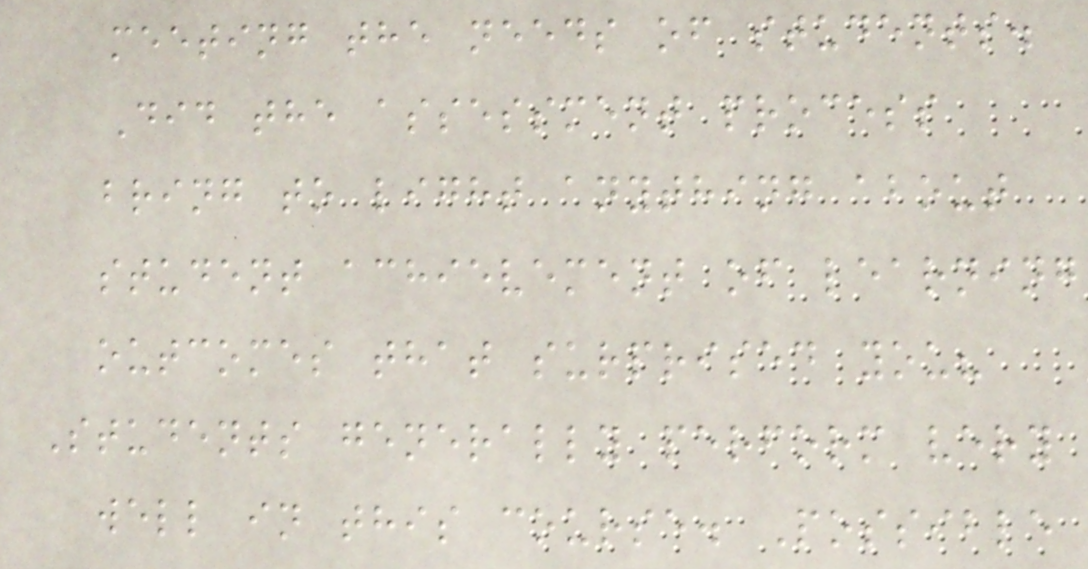meeting the needs of students.
Did the assessment process
bring to light anything about
student achievement of learning
outcomes that surprised you?
Students generally perform very
well in this course. Possible
